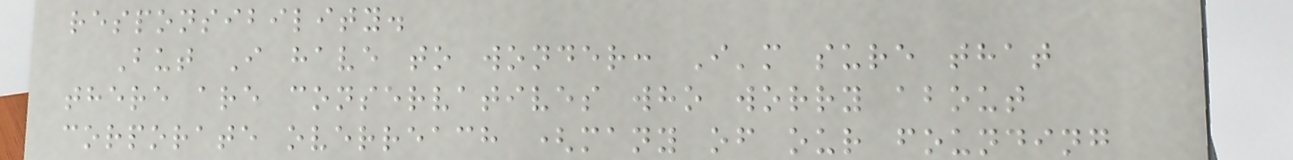responsibility.
But I have to wonder: I'm sure that
there are conservatives who worry about
corporate overreach (many of our founding
